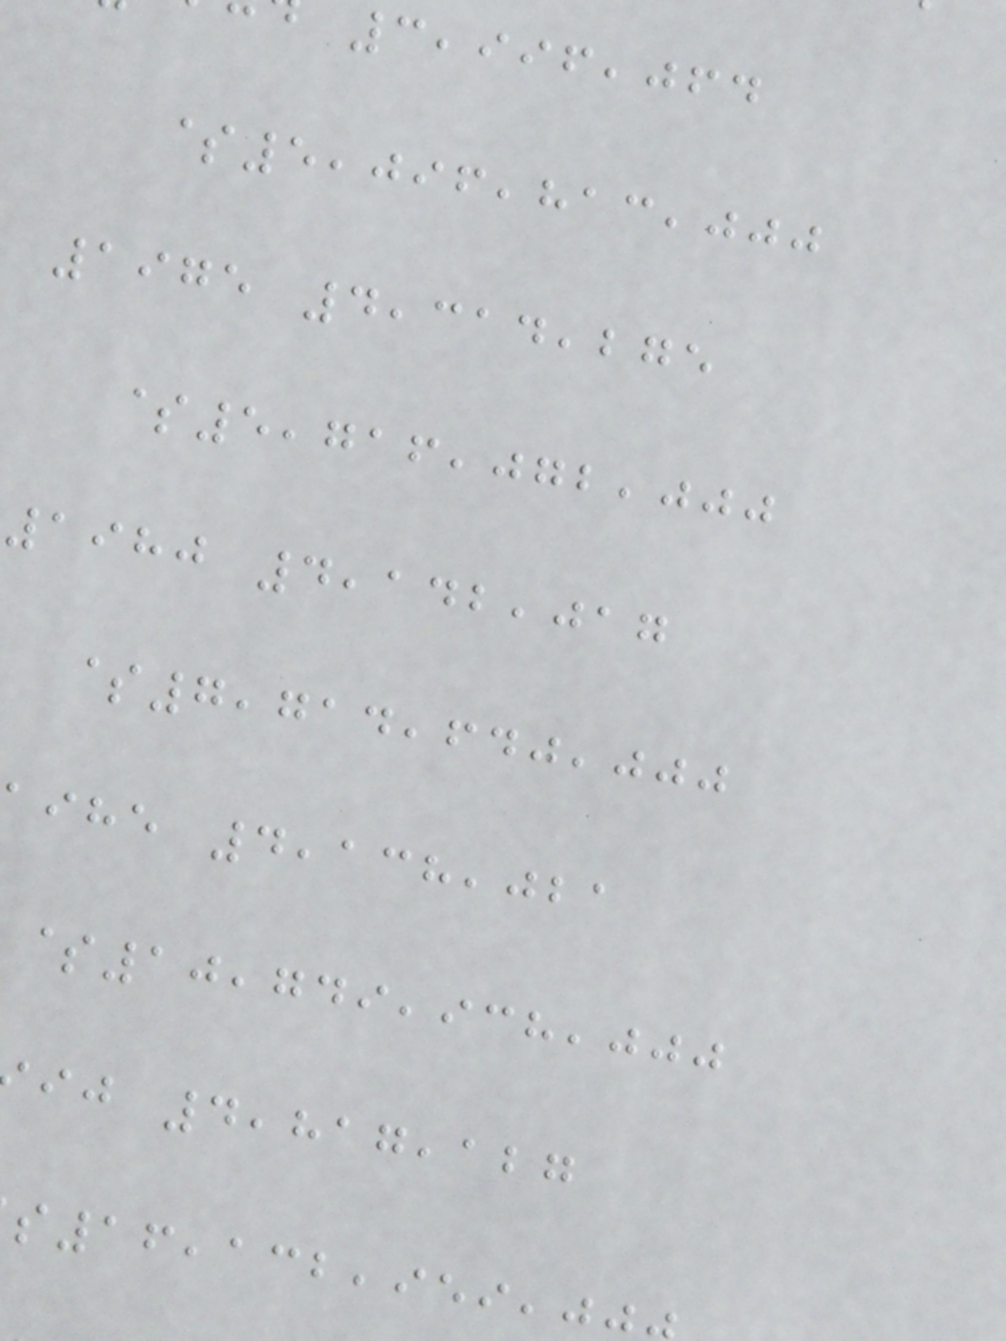3,996,064
$5,096,813,000
1975 4,314,275
$5,716,072,000
1980 4,142,017
$7,714,640,000
ihe 4,138,021
$10,749,938,000
ij 4,817,127
